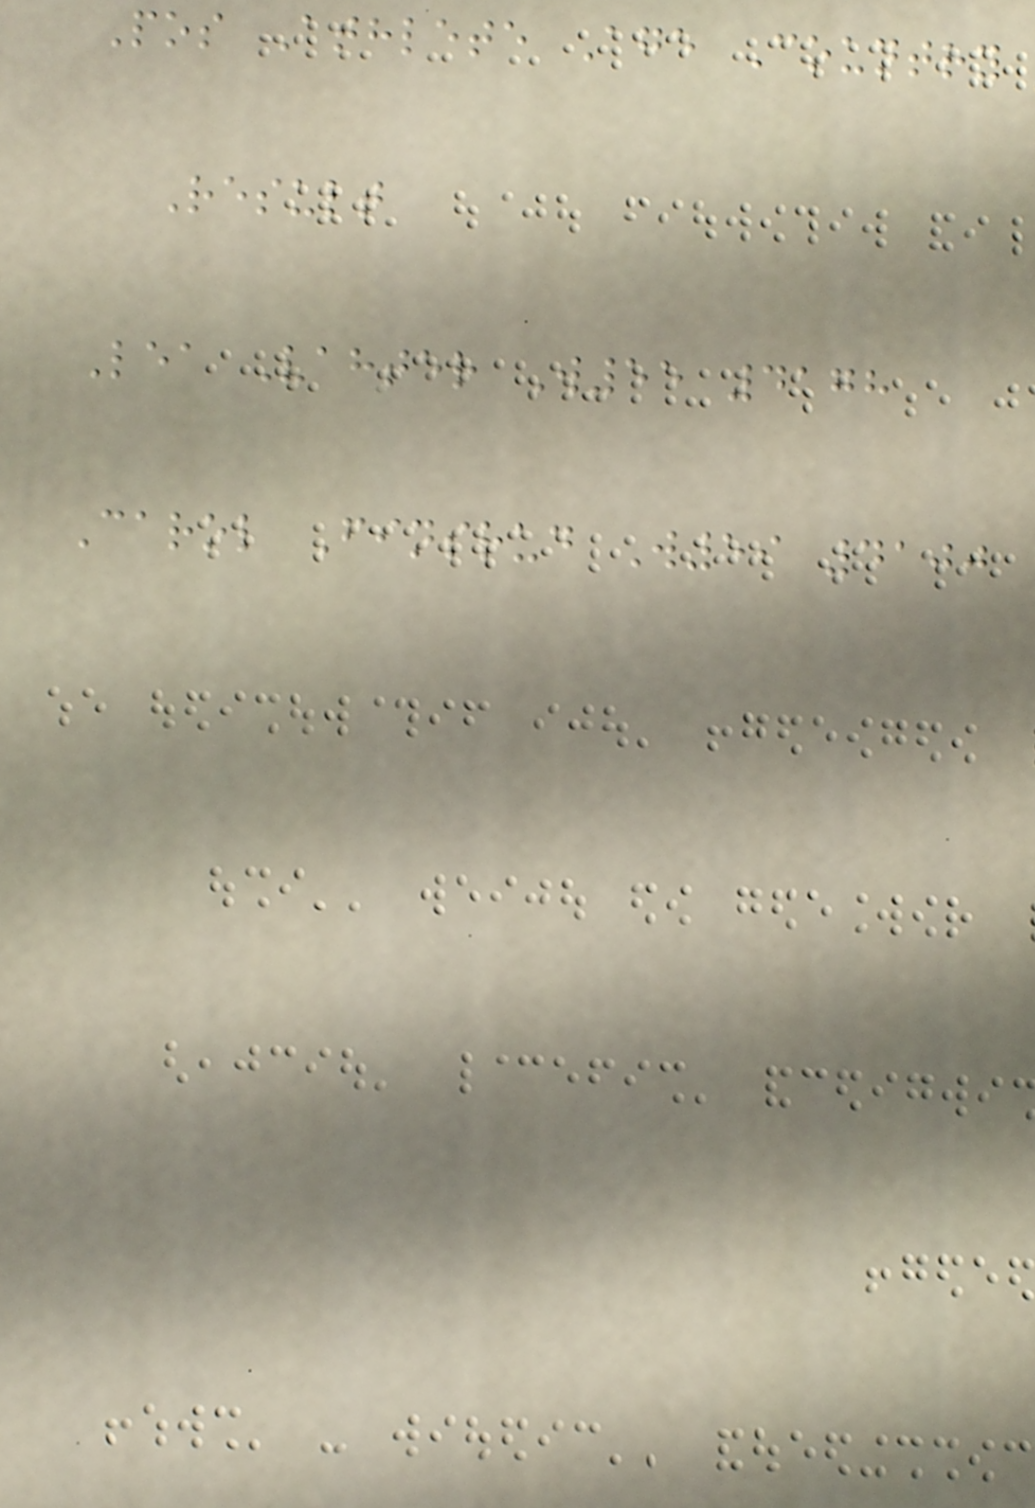Pos Athlete Age Country
Result
Lea Vahter W55 4178
Carol Finsrud W59 4100
